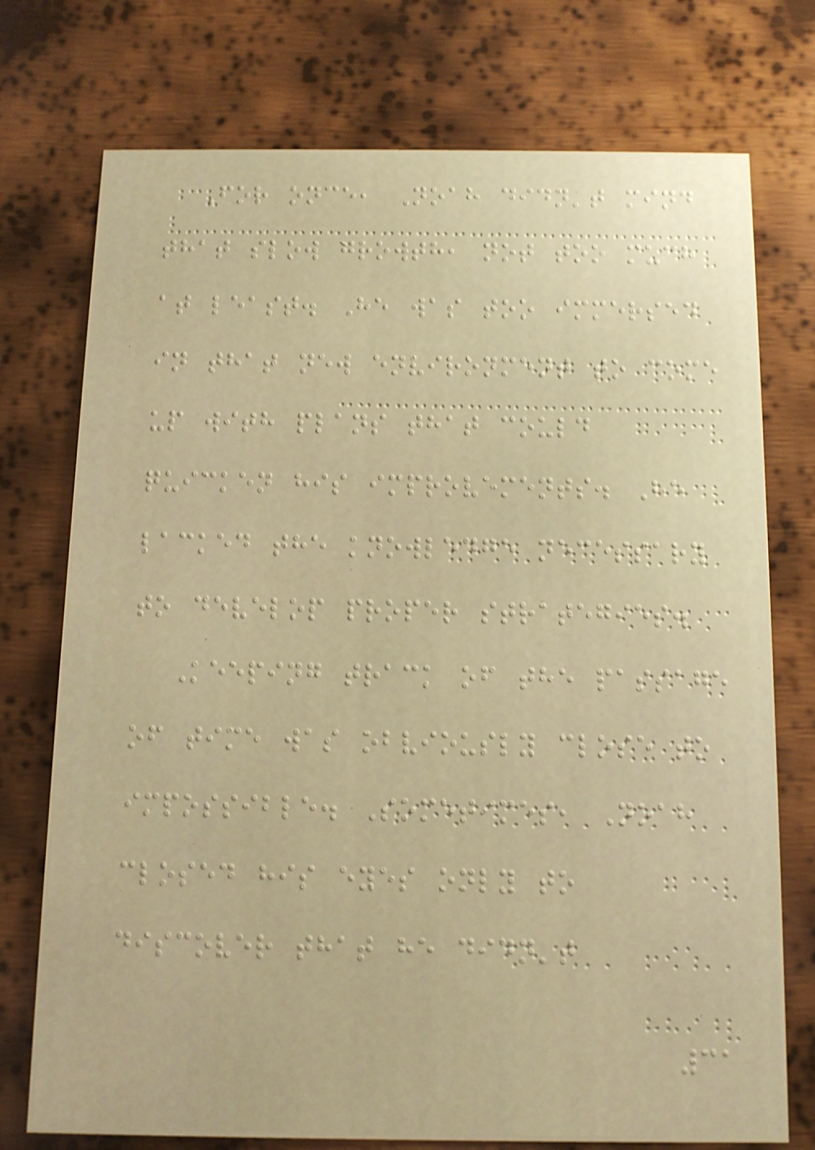For once, Noah didn't mind
that slow growth, not too much
at least. He was too immersed
in that new environment to come
up with plans that could
quicken his improvements. He
lacked the knowledge necessary
to develop proper strategies.
Keeping track of the passage
of time was obviously close to
impossible. Sometimes, Noah
closed his eyes only to
discover that he didn't
31
